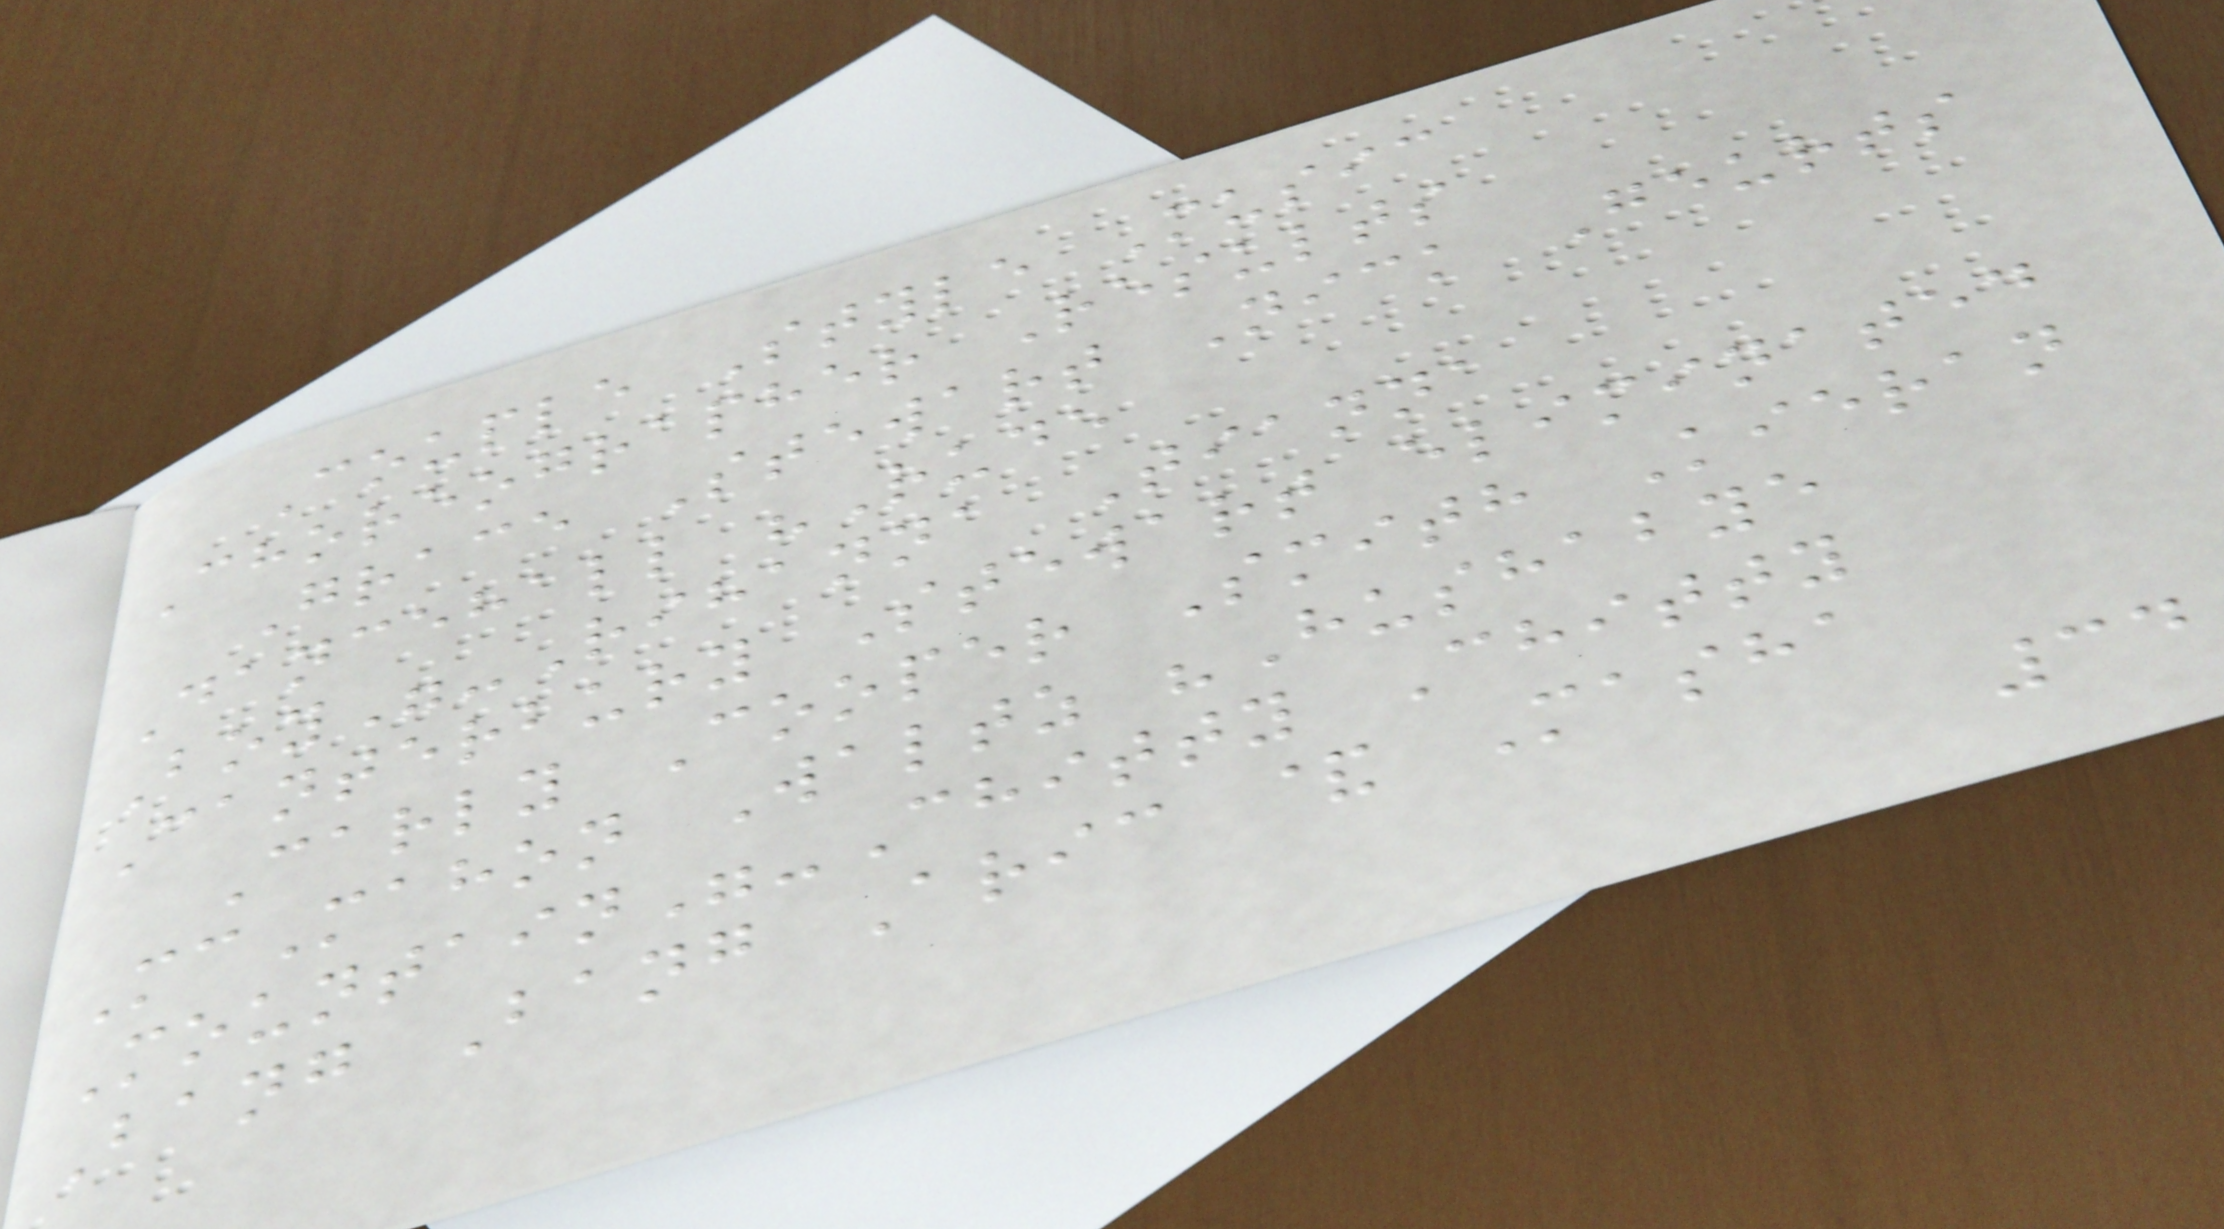Couple Style Music
Choreographer Results
Grace Stewart Nick Geurts
Dancehall "Rude
Boy"-Rihanna Tianna
Canterbury Stewart eliminated
Carly Cooper Smith Kieran
McMahon Waltz "Hushabye
Mountain"-Chitty Chitty
Bang Bang Aric & Masha
34
